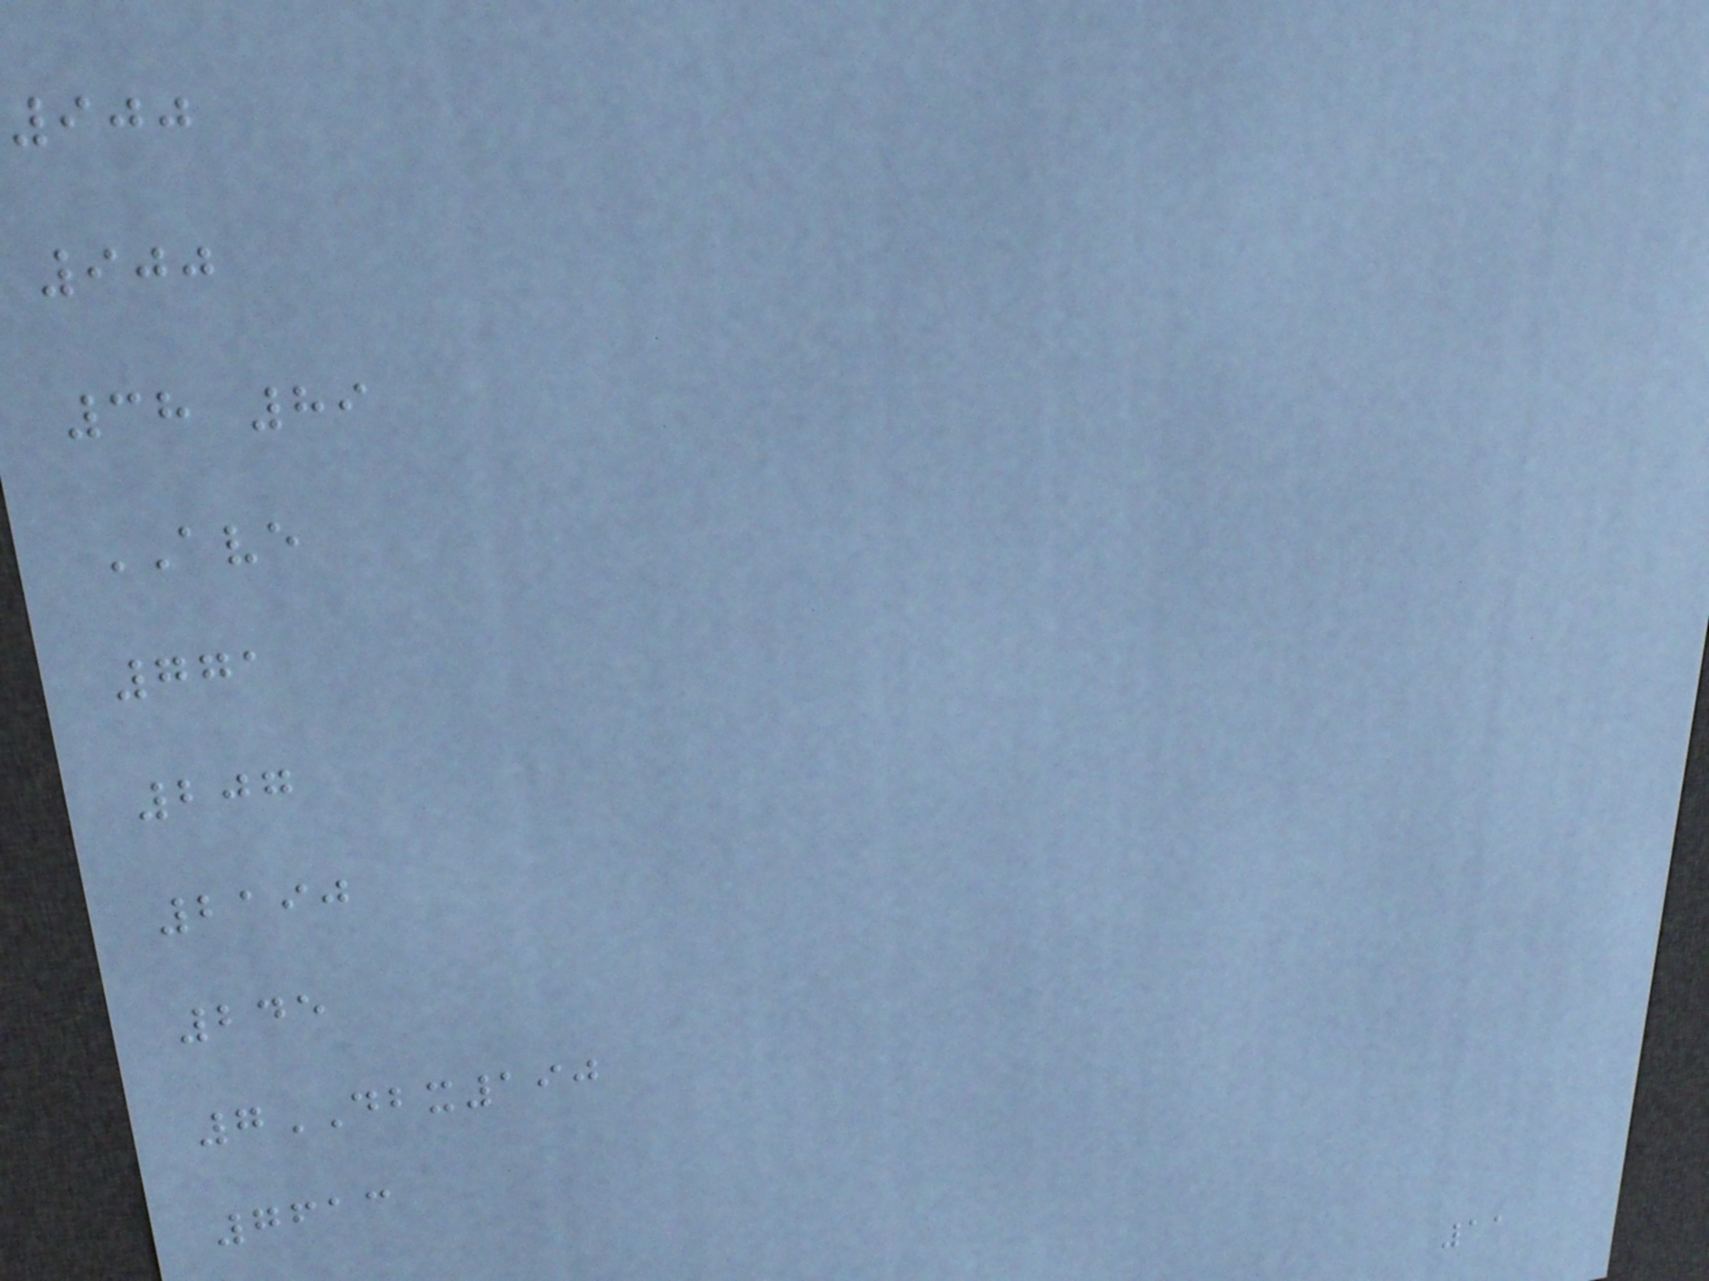900
900
38 89
AVE
771
207
2190
245
7DBX190
7613
11
